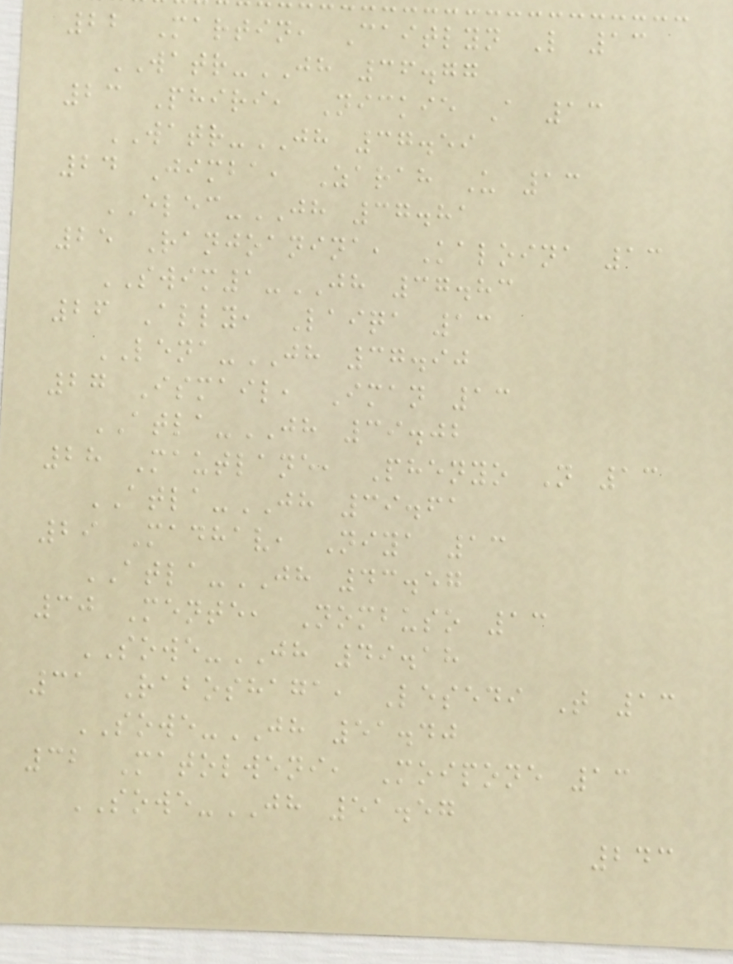22 Martin, Caitlyn L 13
WATR-JH 36.77
23 Phiri, Nickie A 13
WATR-JH 37.59
24 Jimba, Zarah U 13
ELEC-JH 37.81
25 Ranjoanina, Kaloina 13
SWIM1-JH 37.83
26 Ally, Laiqa 13
LENA-JH 37.90
27 Ismail, Iman 13
ATLA-JH 39.02
28 Mautlane, Phenyo N 13
ATLA-JH 39.61
29 Madhav, Niya 13
ATLA-JH 43.57
30 Mente, Nombuso 13
SOWE-JH 49.18
31 Raboshaga, Lesedi T 13
SOWE-JH 51.40
32 Matolweni, Moipone 13
SOWE-JH 51.57
243
